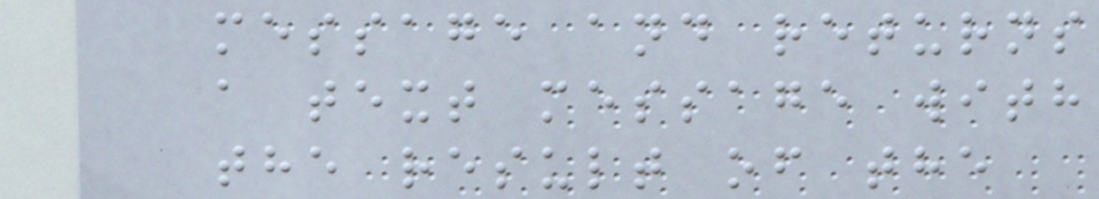message and returns
a text message with
the result of the
